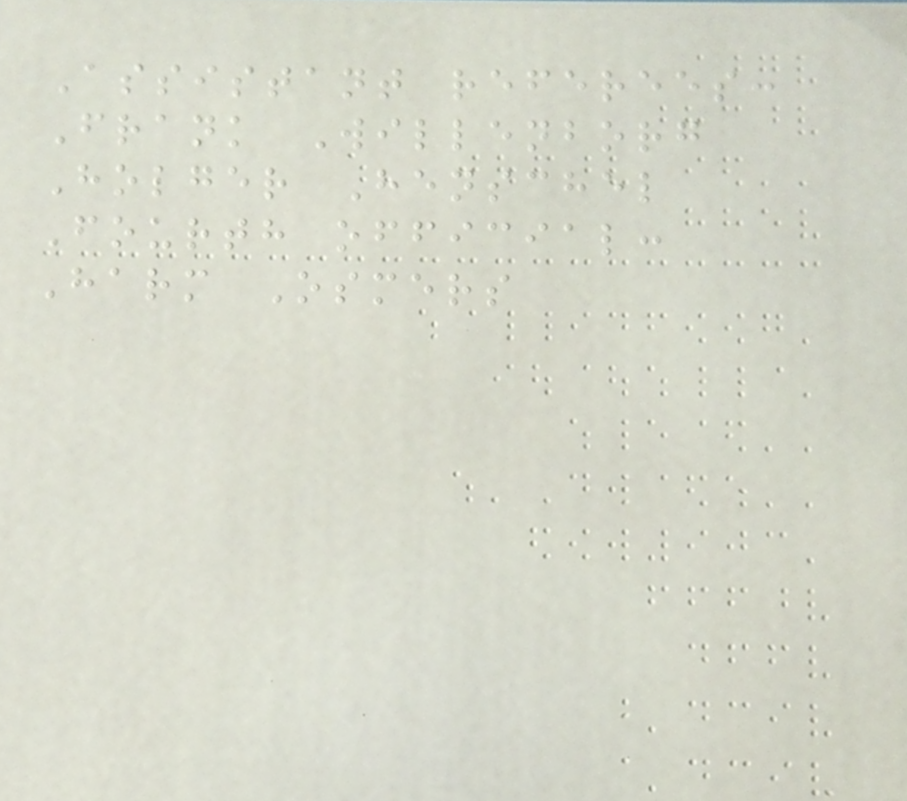Assistant referees:
Frank Willenborg
Holger Henschel
Fourth official:
Harm Osmers
